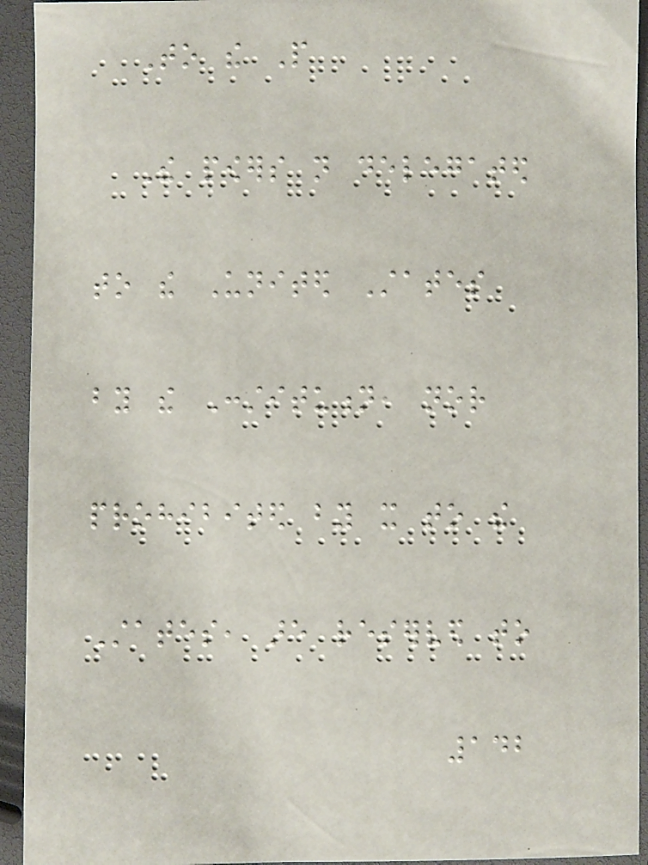To the People
The powers not delegated
to the United States
by the Constitution, nor
prohibited by it to the
States, are reserved to
142
